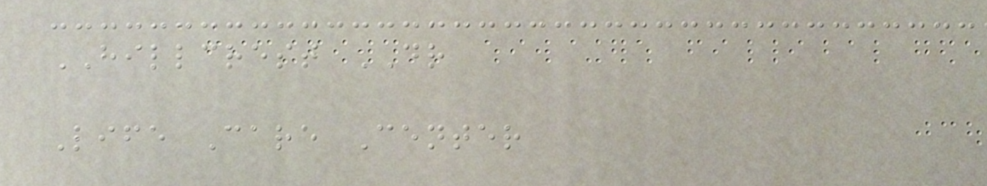HILLCREST DR
Life Care Center
